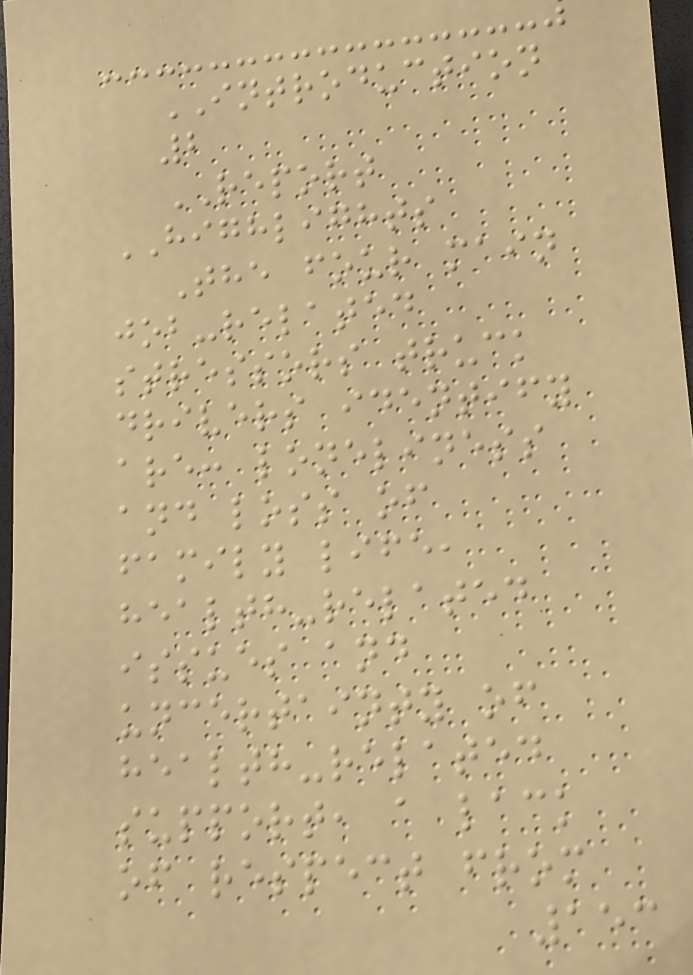INTRODUCTION
2
REPORT
HIGHLIGHTS
The four main
job-related
stressors truck
drivers identify
are: loneliness
and loss of
family life,
health-related
issues and
uncertainty of
health-related
support, a lack
of respect from
153
